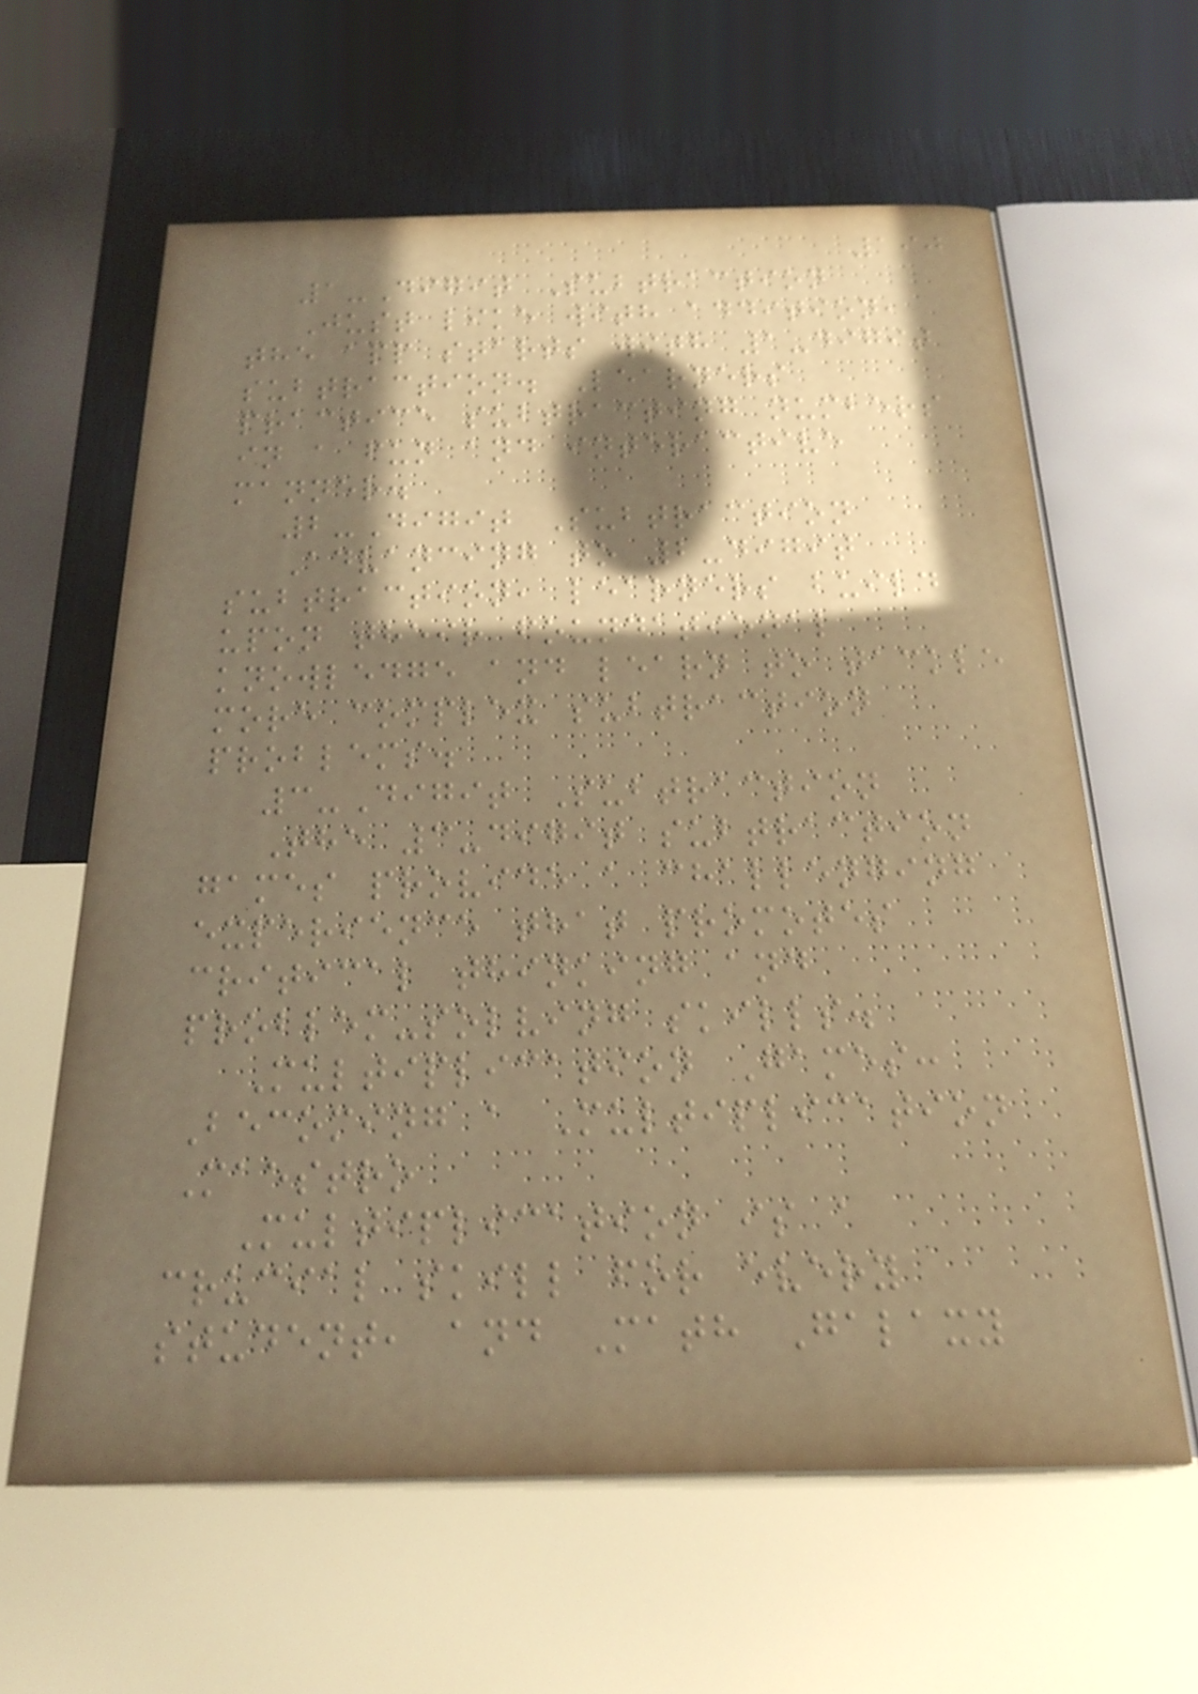190
1-Digit Subtraction
Just like with addition,
the app starts with 1-digit
subtraction. Learners
practice subtracting numbers
in a fun and interactive
manner.
2-Digit Subtraction
Advancing to 2-digit
subtraction, learners build
upon their foundational
knowledge and learn to tackle
more complex subtraction
problems.
3-Digit Subtraction
The 3-digit subtraction
games provide a challenging
experience that promotes
critical thinking and
problem-solving skills.
Multiplication Games:
Becoming a Multiplication
Maestro
Multiplication is a
crucial skill for every
student, and Math Galaxy
